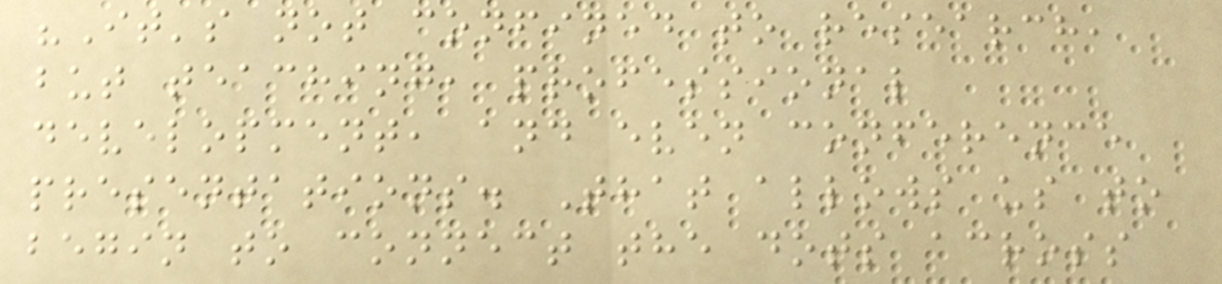"It's not confined to research,
but teaching, professional
development, and even conference
presentations. That allows us to
begin to connect the dots across
